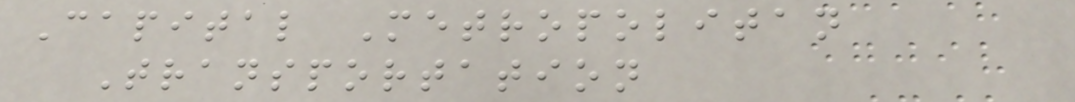Capital Metropolitan
Transportation
